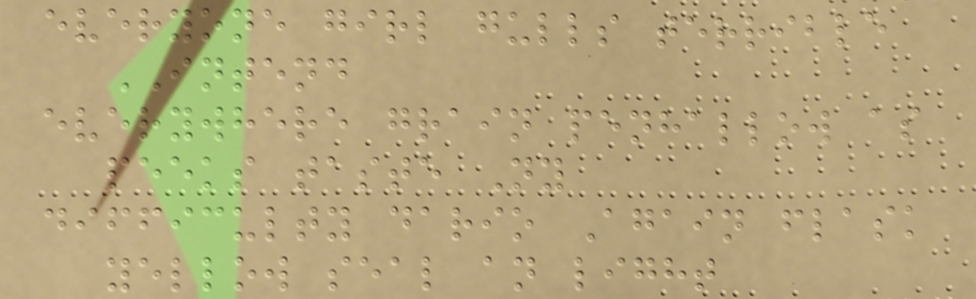everyone girl gulls terrible
INTEND
everywhere grain penhallow as
peeks taste Ny
difficulty dario Again flask
yellow seal an light
